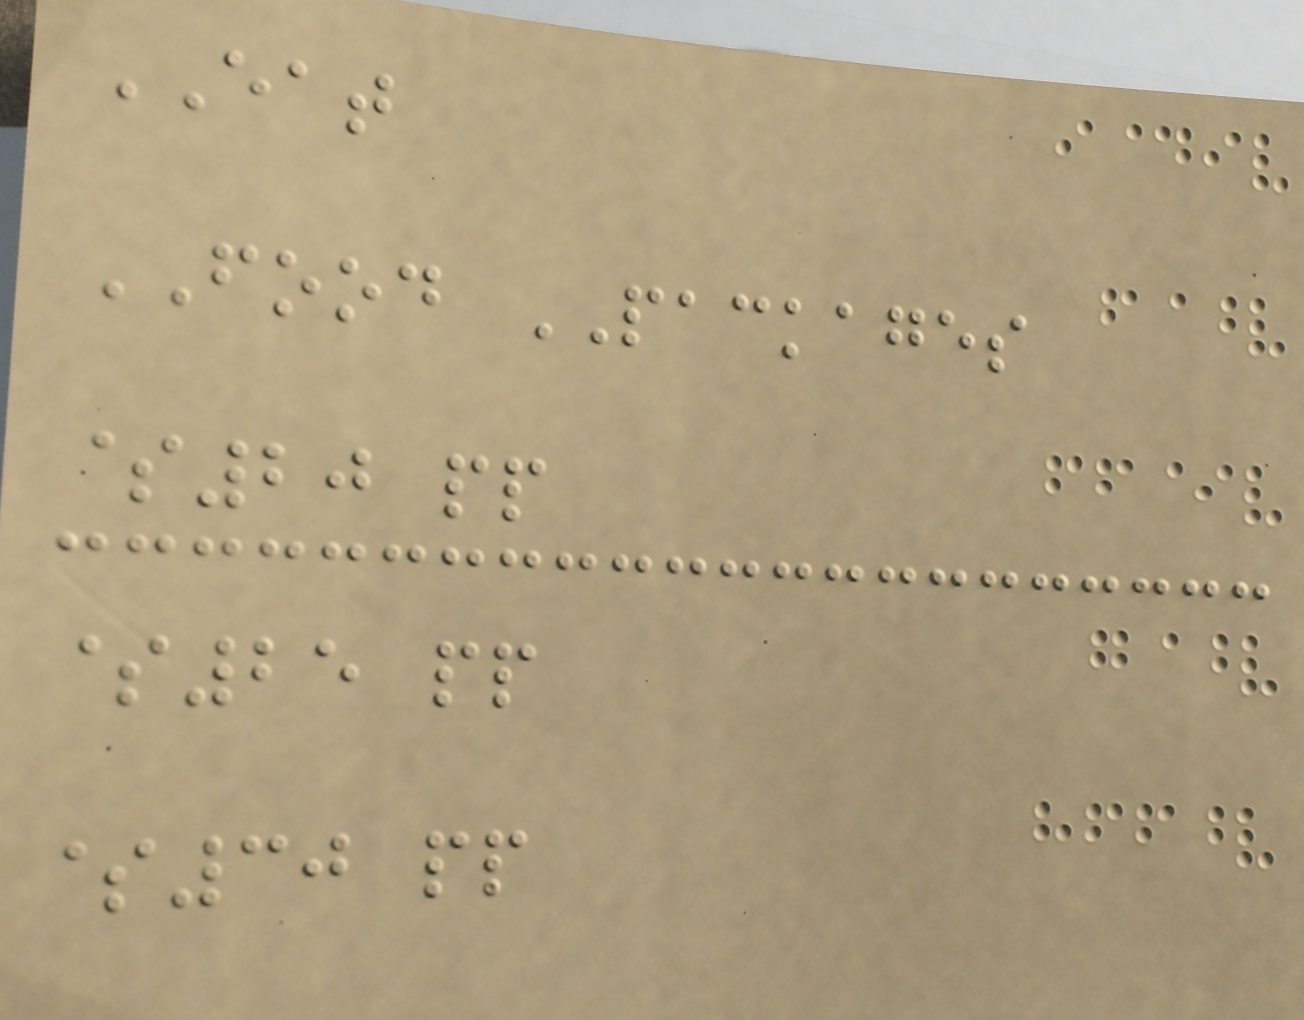EAT
FOOD PACKAGES
$20 pp
$25 pp
$30 pp
